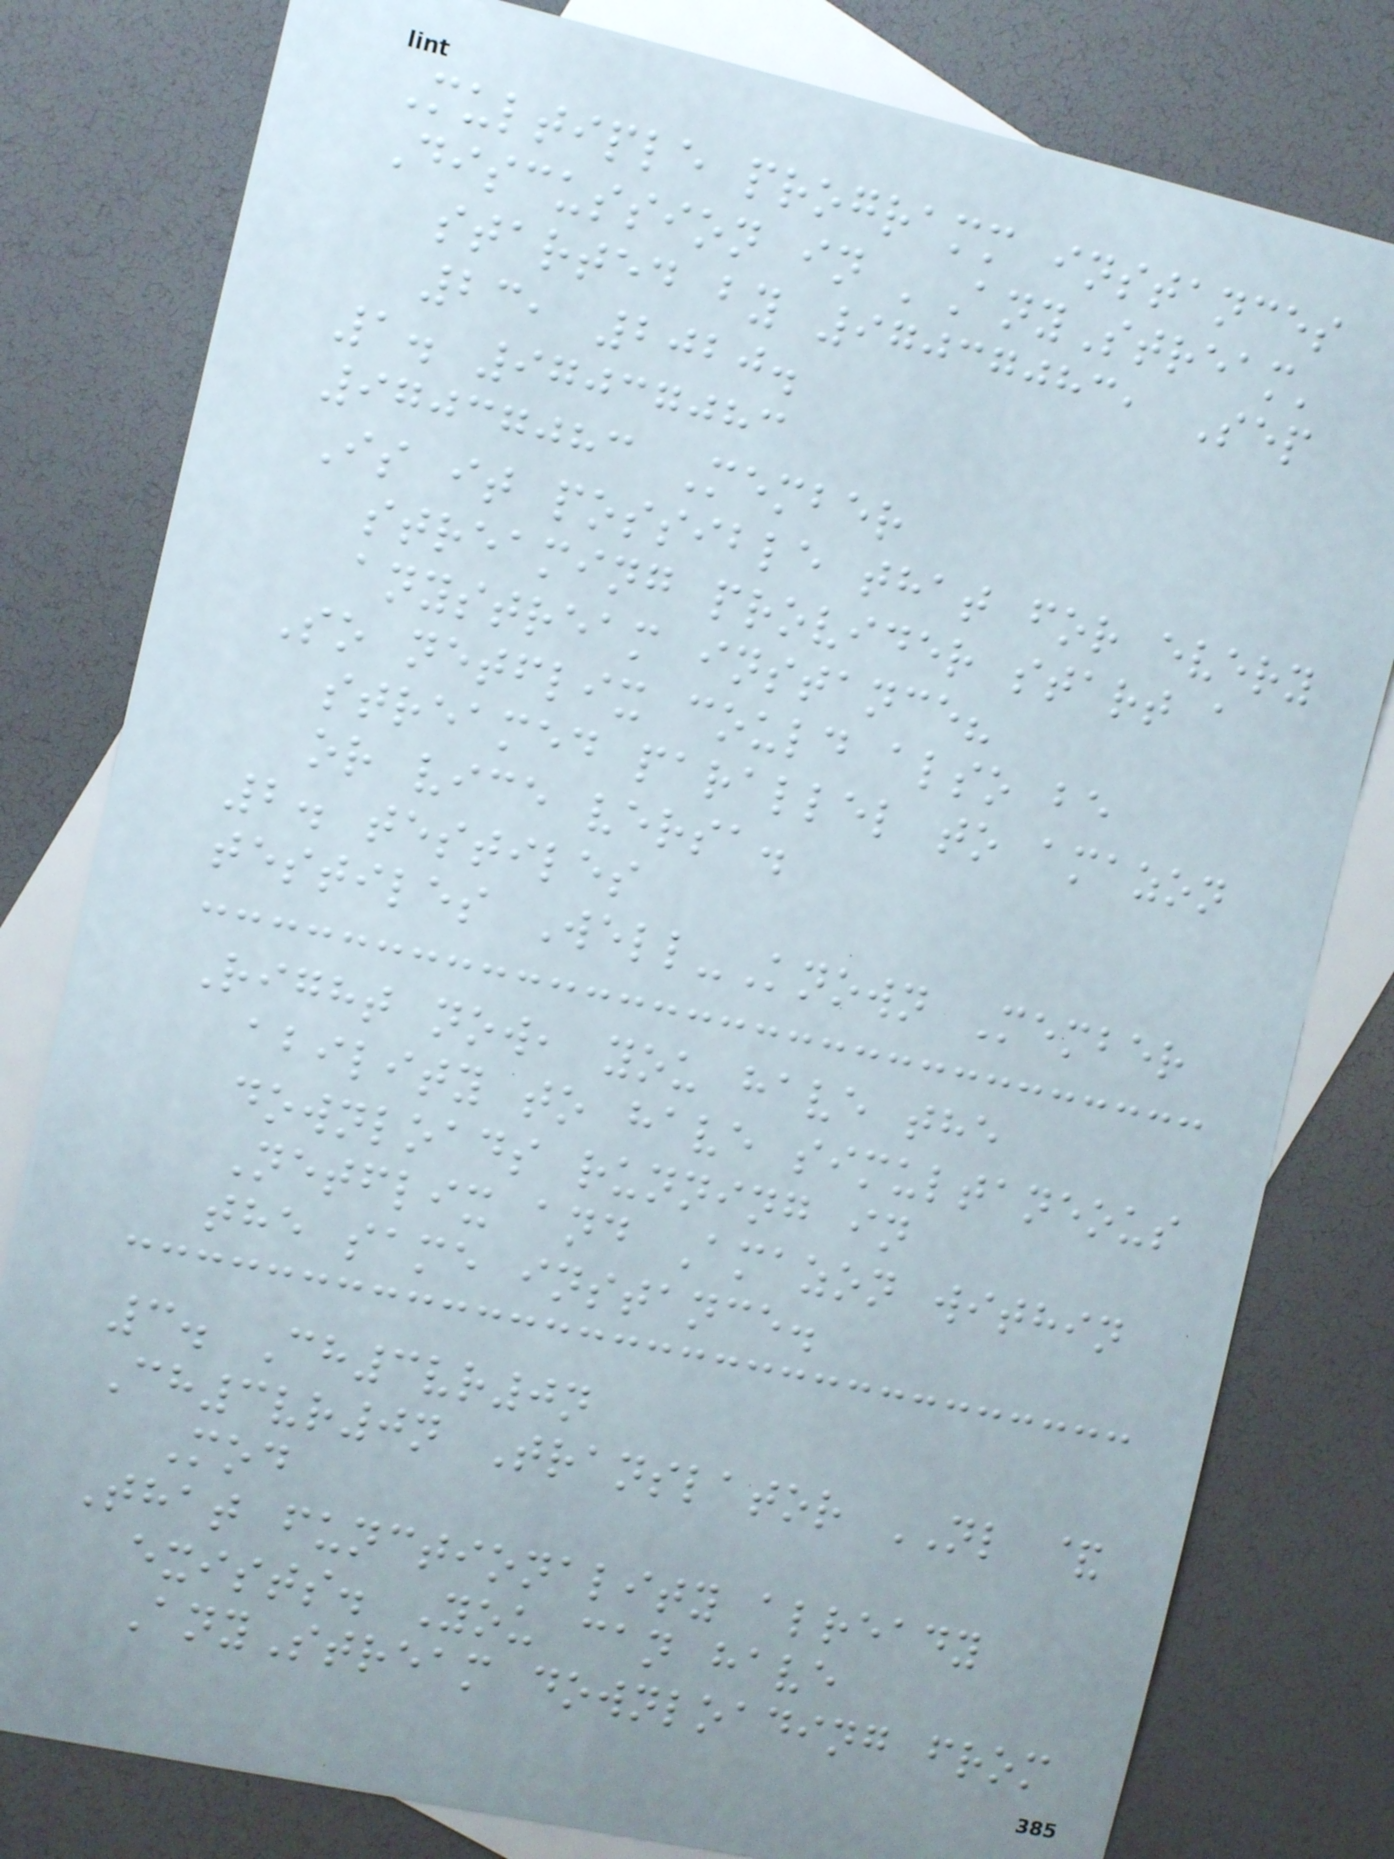Multiple programm instances
Discussion in 'AnyStream'
started by 97037083, Sep
23, 2020.
1. 97037083
97037083 Member
Is it possible that for every
streaming provider start a
anystream instance?
So netflix could also be
streamed parallel to amazon
or vice versa.
2. testiles
testiles Well-Known Member
Right now, you have the
ability to have simultaneous
downloads running in
Netflix and Amazon within
the same instance.
3. Ch3vr0n
Ch3vr0n Translator NL &
Mod
That functionality already
exists. You can have
AnyStream downloading from
